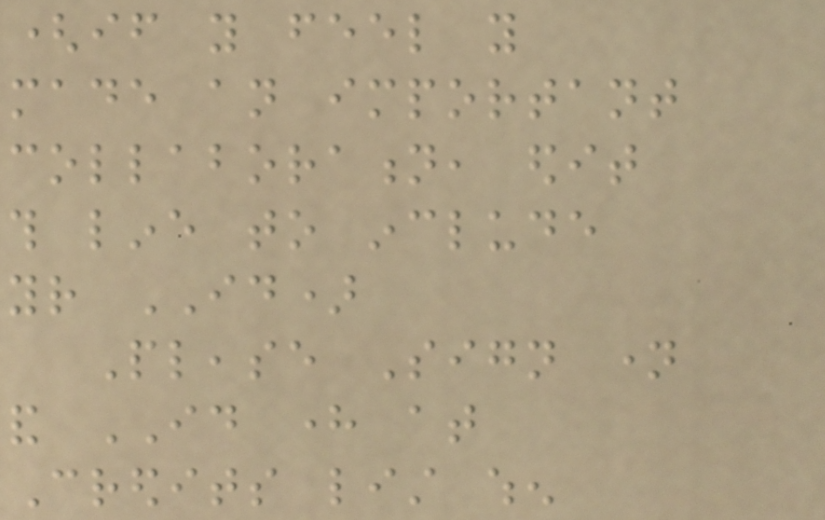(if you feel you
made an important
collaboration, edit
this line to include
your ID)
Please Sign name
and ID here at
Credits list when
